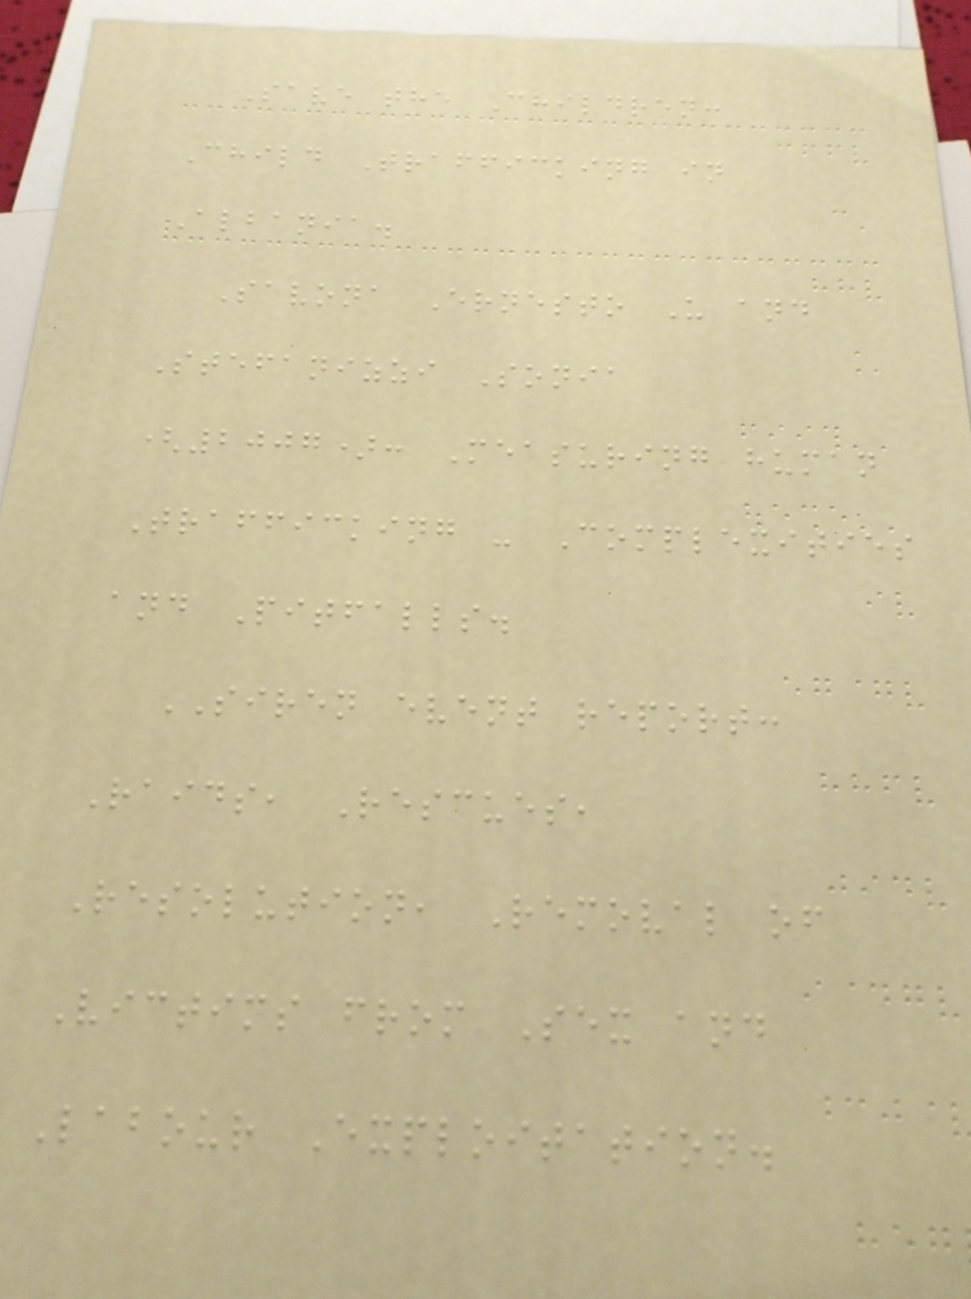Save the Children:
Child Trafficking in
Albania.
Savona Ernesto U and
Stefanizzi Sonia
(2007): Measuring human
Trafficking - Complexities
and Pitfalls.
SIREN event report:
Raids, Rescues,
Resolution, Removal of
Victims from Sex and
Labour Exploitation.
